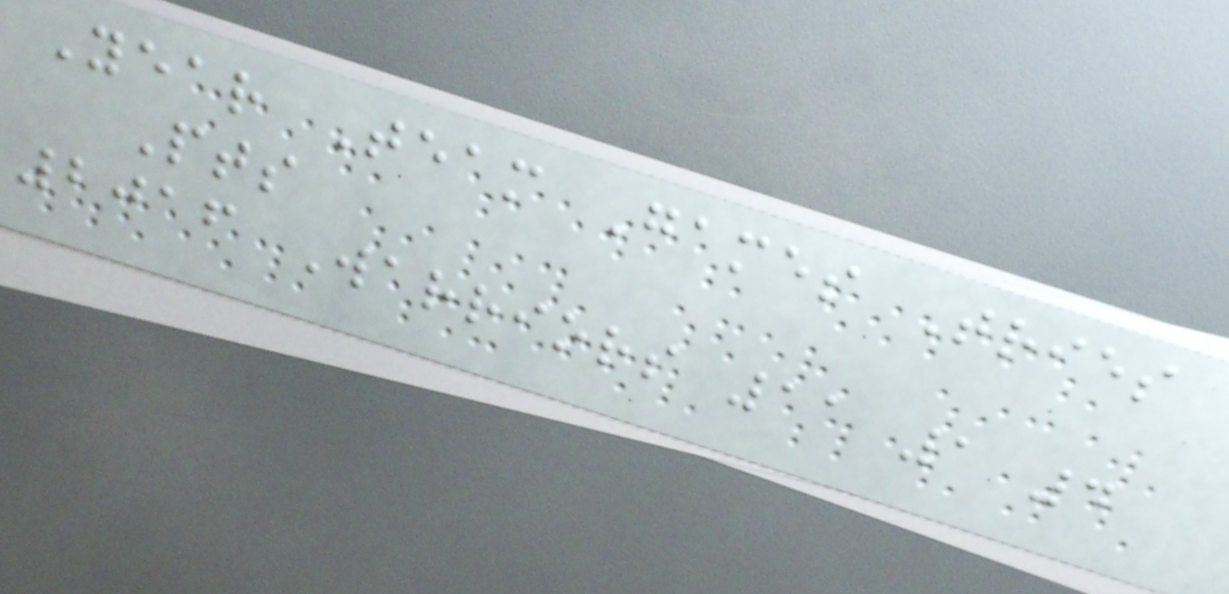Year Team Games Tries
Pts
2016 Warriors 11 1 4
